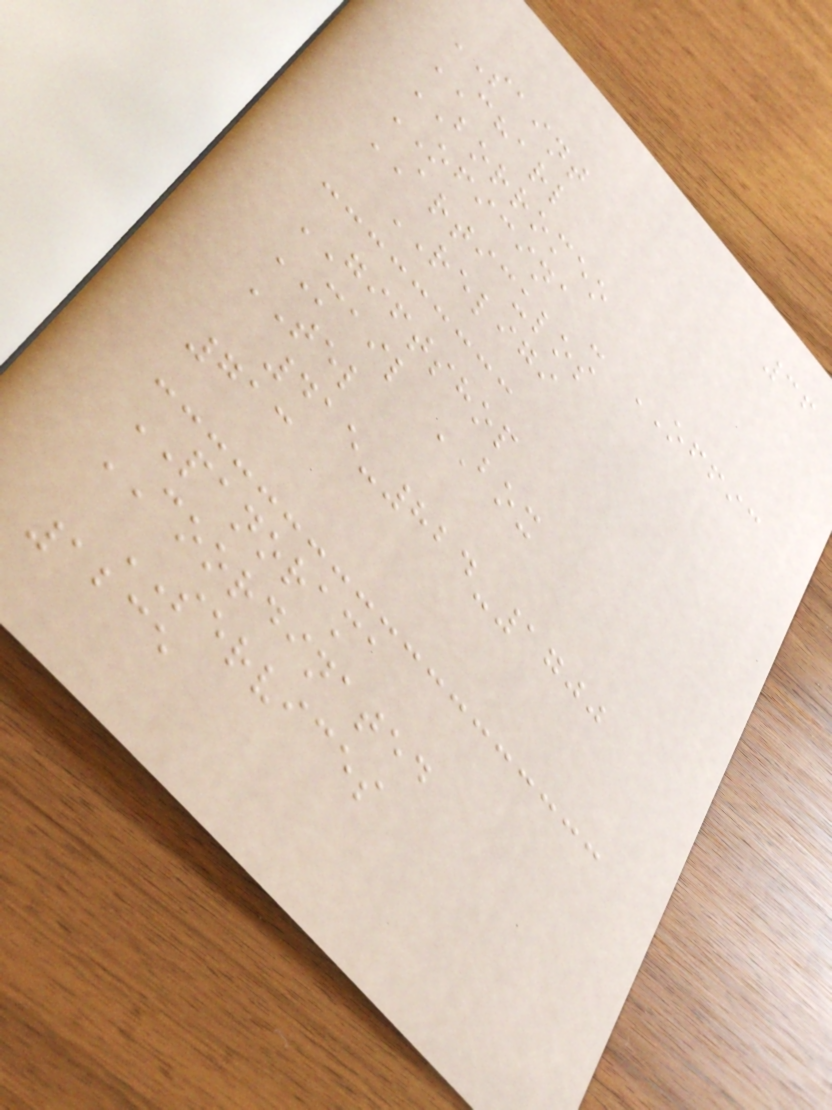36
SAINT
CHARL
BORROMEO
OFICINA - OFFIC
ARTICULOS
RELIGI
GIFTSHOP
MAIL BOX
TEL
415-824-1700
713
PANORAMA
COORDINATED
SERVICES
1235
